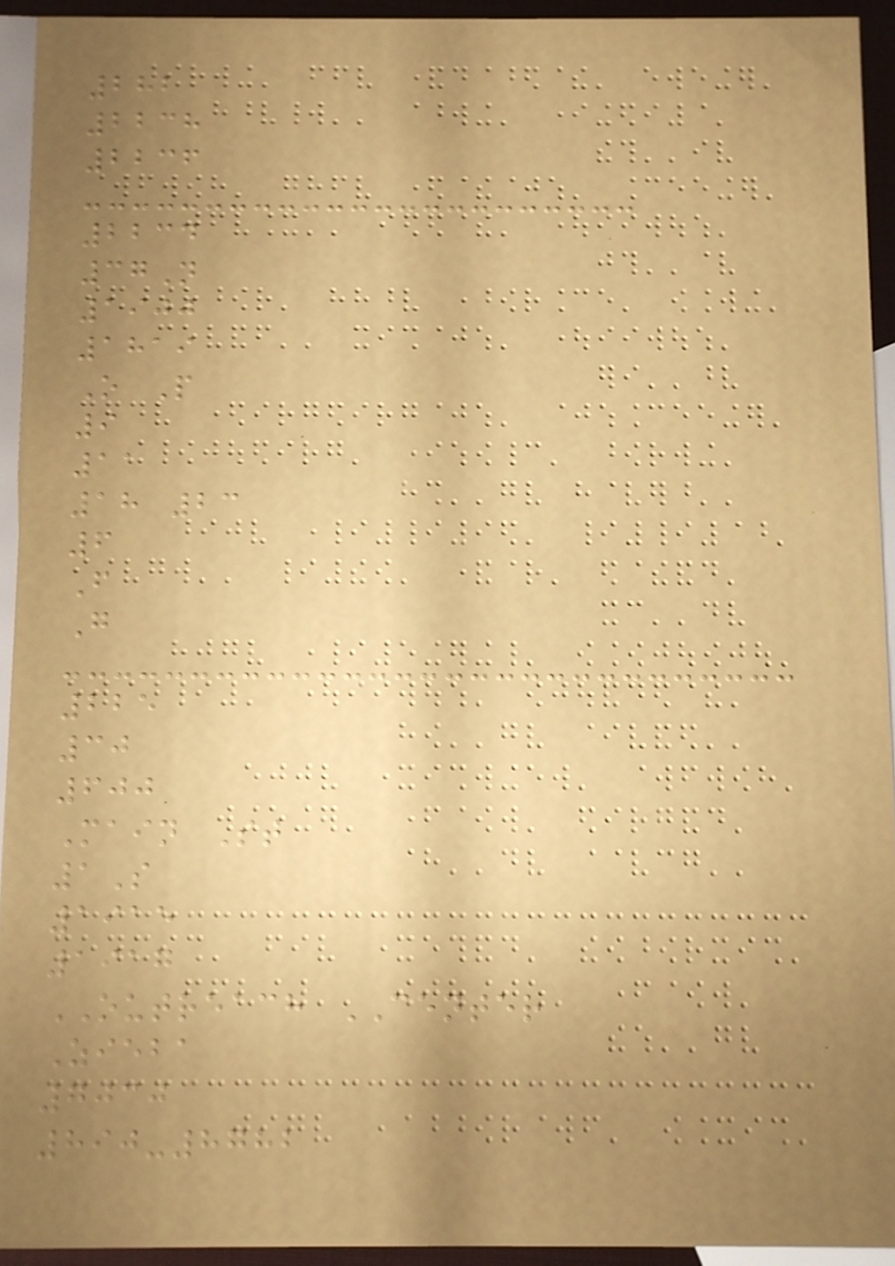282
2238
2236
2234
37N
1900
1819
O P
9
11
18 23
6
F
G
225
30
600
Main St
1S
1915
1917
OUTREACH CENTER
Zieba
7030
890-8782
